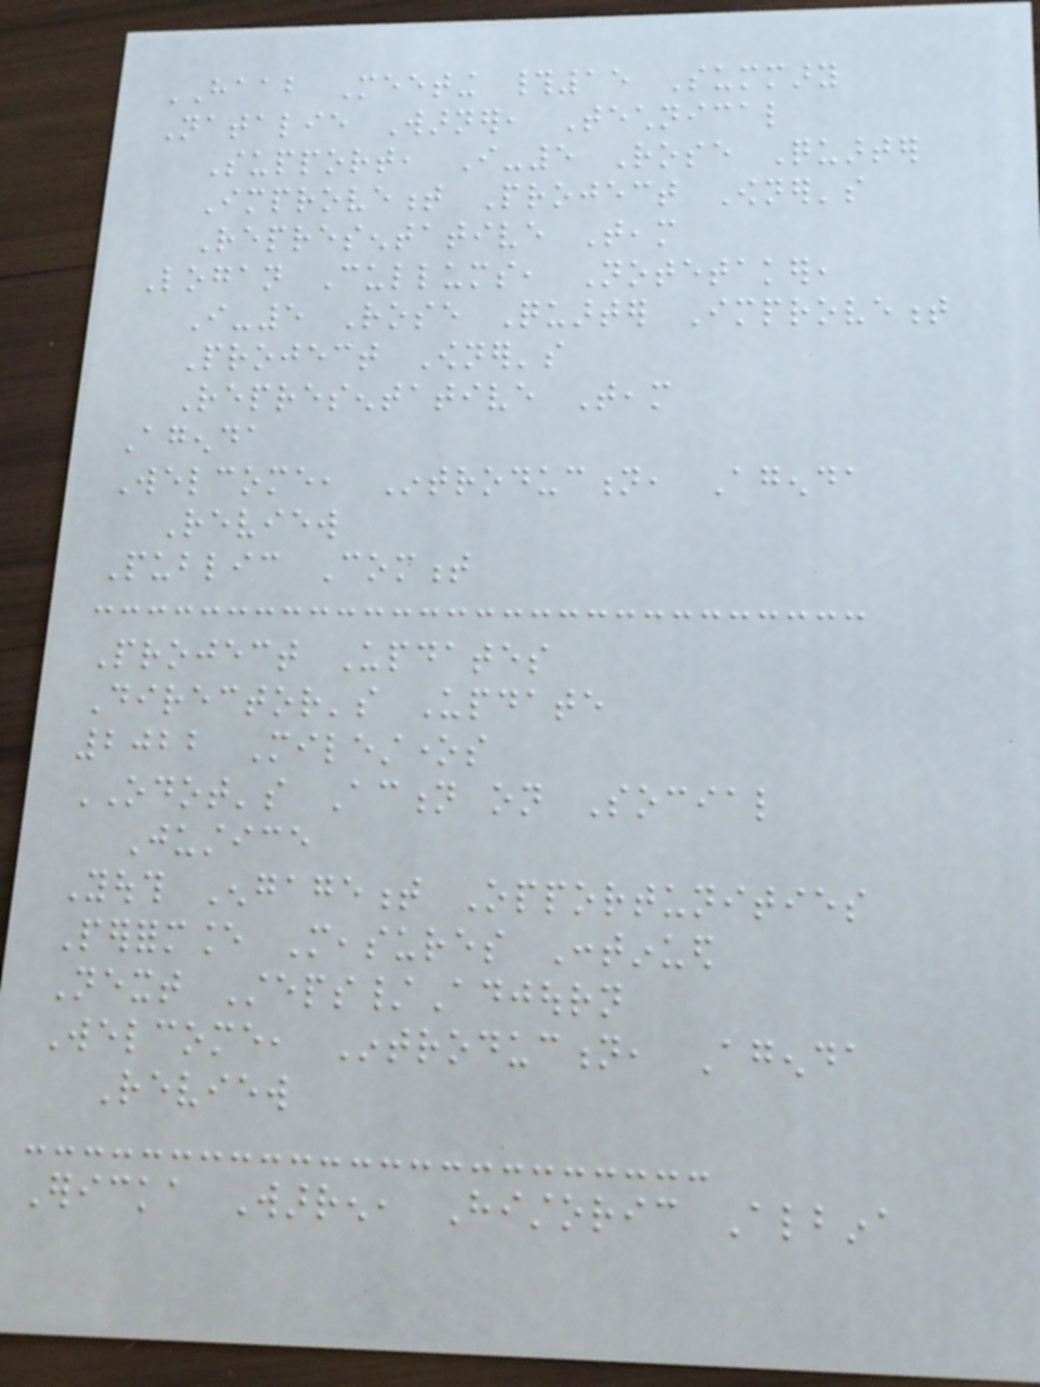HAAB Meeting #15 Summary
Natalie Warner, Technical
Support, I-5 Rose Quarter
Improvement Project Owner's
Representative Team
Logan Cullums, Notetaker,
I-5 Rose Quarter Improvement
Project Owner's
Representative Team
Agenda
Welcome, Introduction, Agenda
Review
Public Comment
Project Updates
Director's Update
2022 Milestones
ODOT's Action on Social
Justice
Youth Engagement Opportunities
Performance Measures Continued
Next Steps/Adjourn
Welcome, Introduction, Agenda
Review
Ericka Warren, Historic Albina
